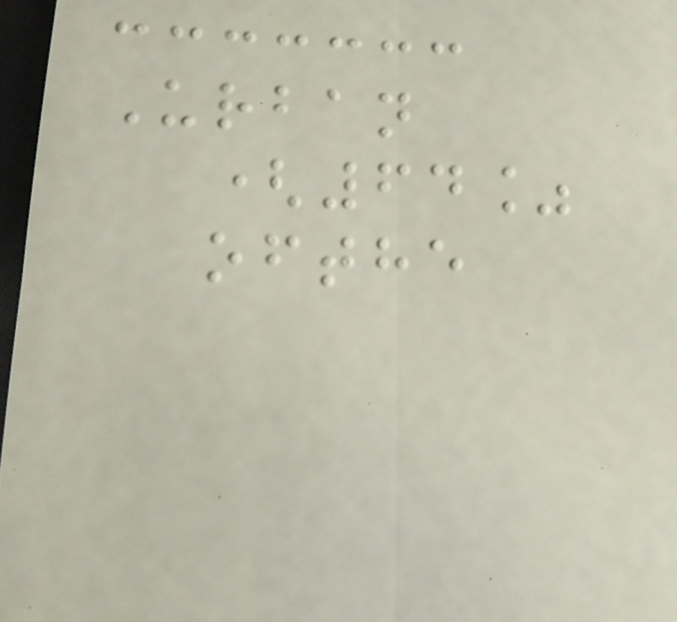Urban
(64%
ofthe
